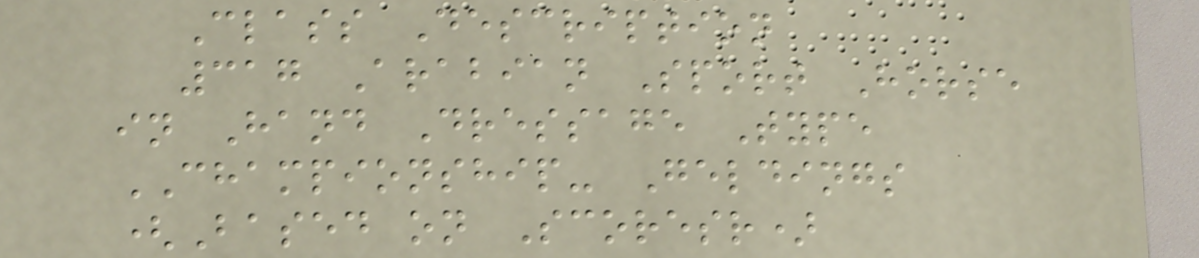Class Description
317 Arabian Sport Horse
in Hand Dressage Type
CHAMPIONSHIP- Geldings
(Based on Scoresr)
